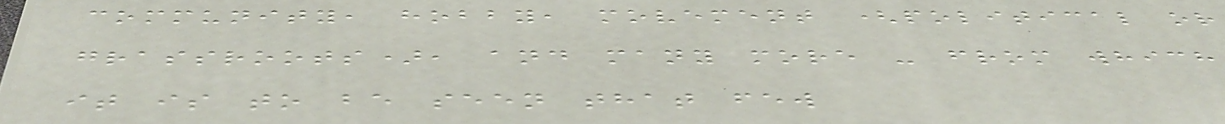community, hobby, movement (political or
grassroots), and many more - from which
it is to be seen that few
